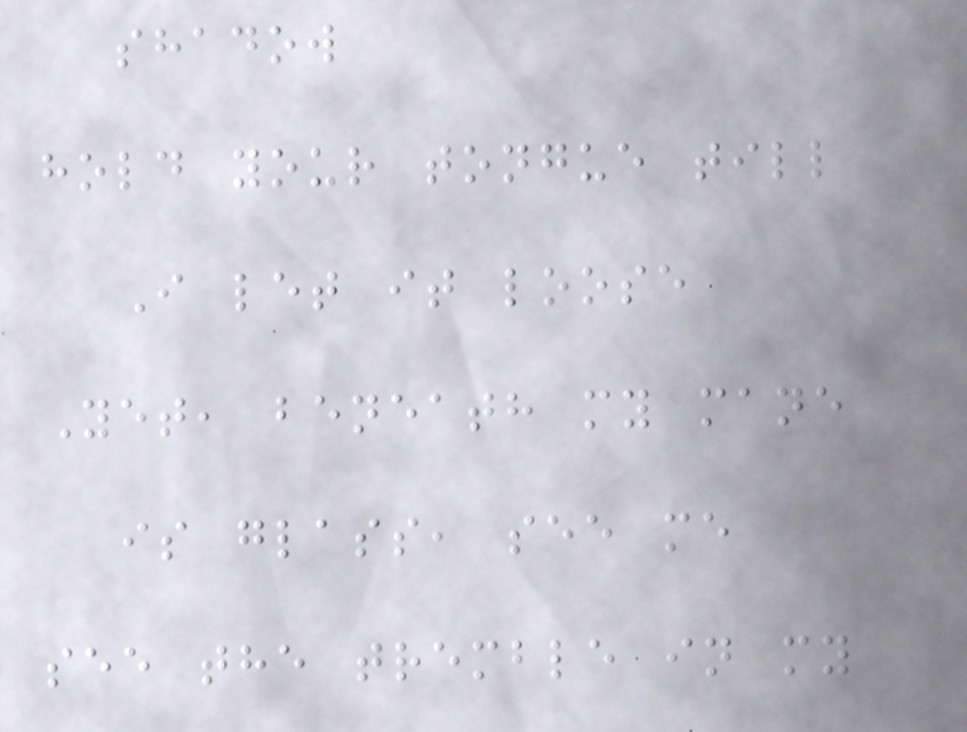shadow
hold your tongue till
I let it loose
Yet, beneath my mane
is glass, see me
see the tremble in my
